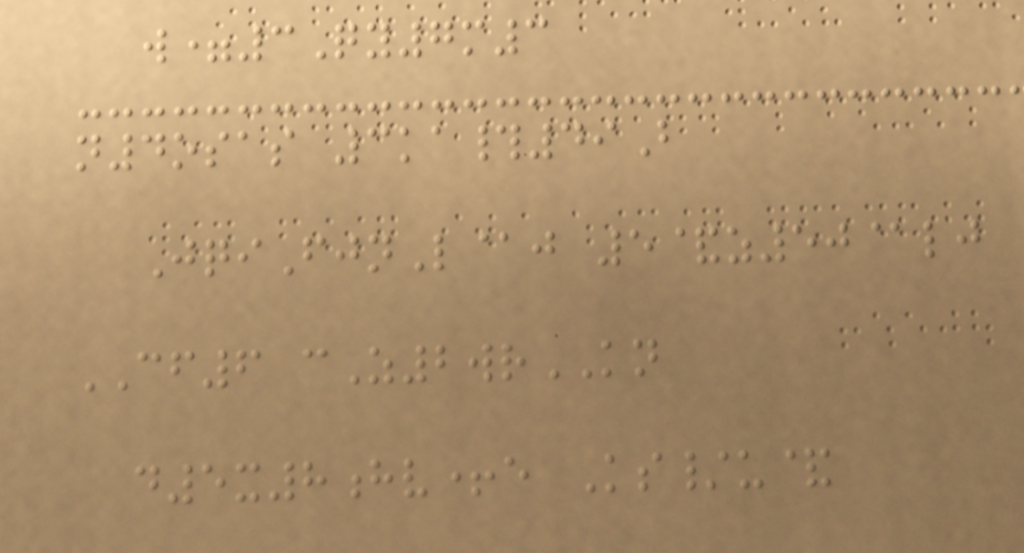w=3Qy7m3
n4osas 3ka#49B
JqiFjnL@j 5&z50@lj
CF6 cZ2wrKN
d5x8hv+e Ks/u&
